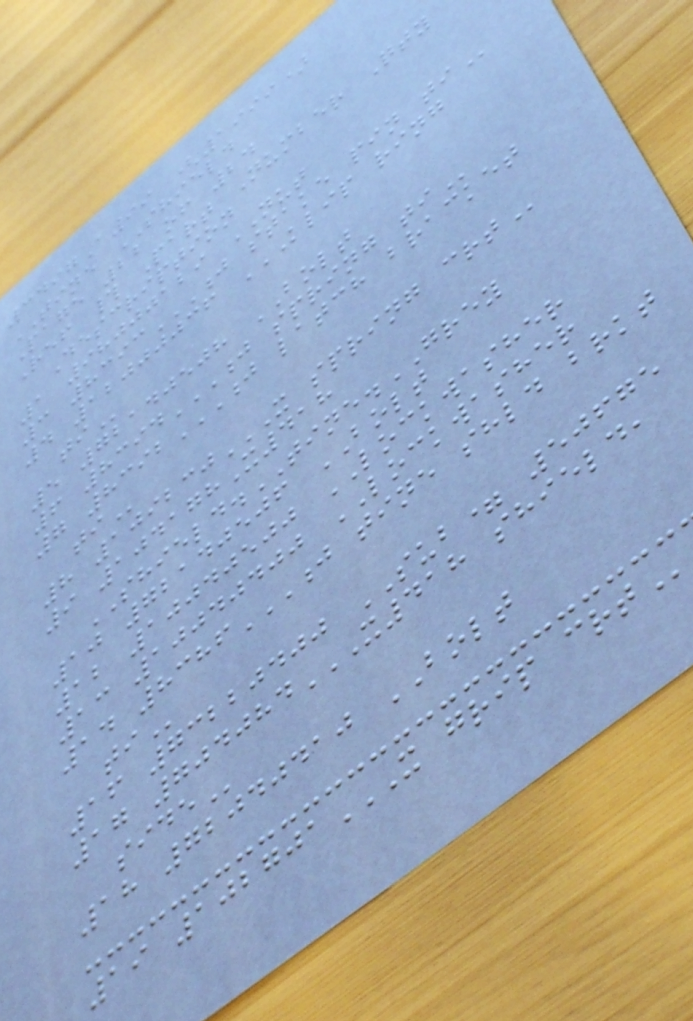3497A99 (1999)
TINE SHIELD
Page 22 of 24
Ref # Part Number Qty
Description
1 98000129 NUT
3 8393J STAKE PIN TI
4 12000036 KLIP RING
TI
5 72140508 BOLT
6 8394J SPRING TI
7 8392J LATCH BRACKET
TI
8 109230X SPRING CRT
9 104178X418
SHIELD.TINE.GREY
10 72140506 BOLT
12 10040500 LOCKWASHER
13 10040400 LOCKWASHER
14 8386J TINE SHLD BRKT
TI
16 73220400 SUB= 50675
17 704084X418 SHIELD,
SIDE
18 72040410 BOLT
19 102701X GRIP CRT
